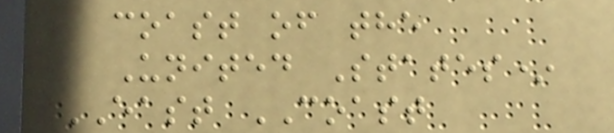coast of the
United States*
EAST COAST
